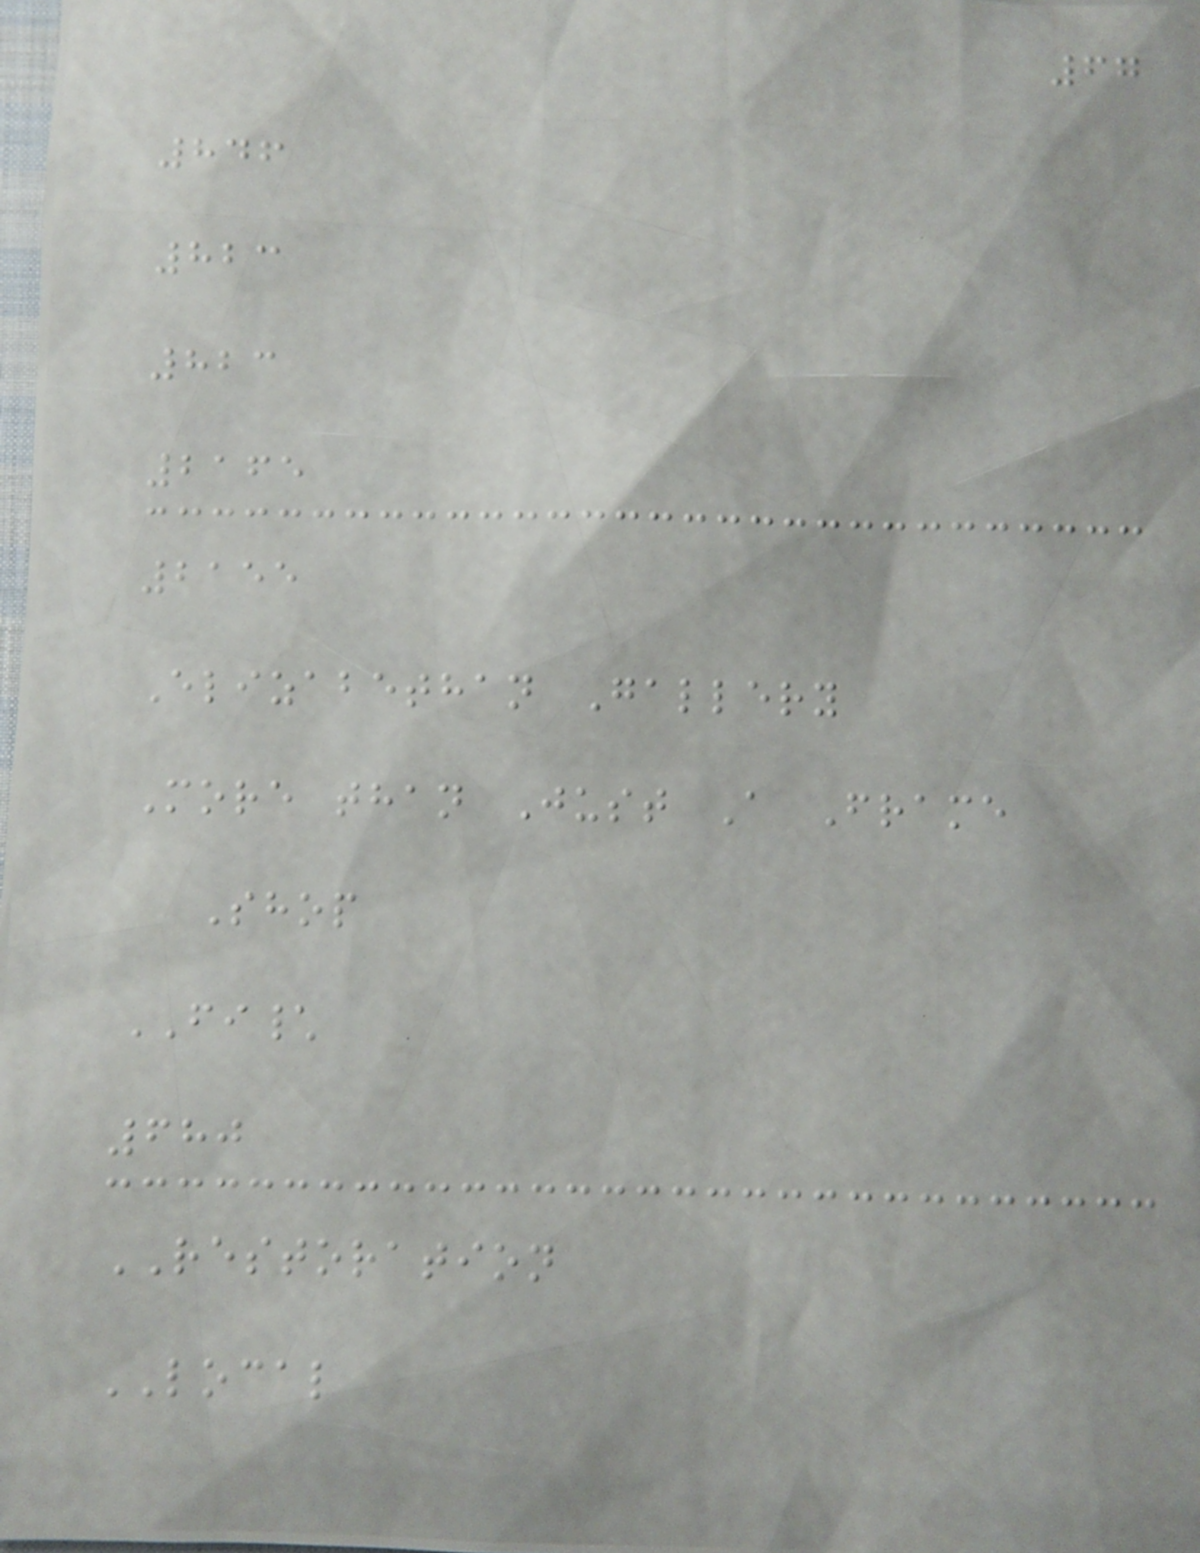67
846
823
823
2165
2155
Elizabethan Gallery
More than Just A Frame
Shop
FI\
680
RESTORATION
LOCAL
